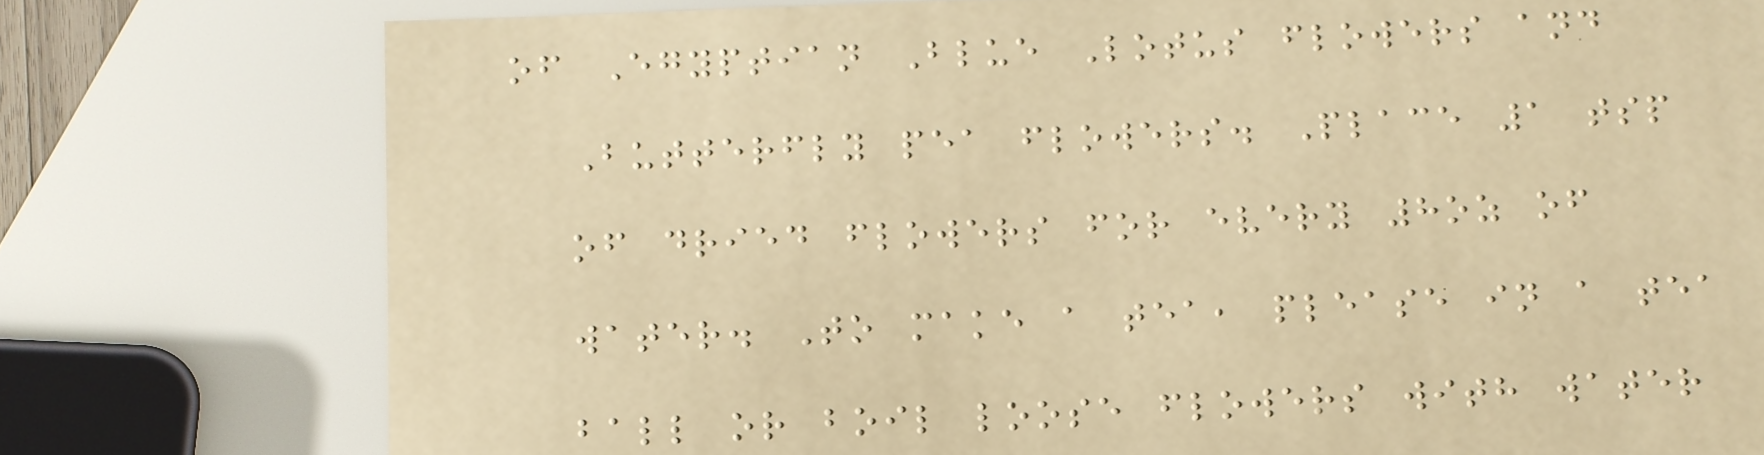of Egyptian Blue Lotus flowers and
Butterfly pea flowers. Place 1 tsp
of dried flowers for every 8oz of
water. To make a tea, please in a tea
ball or boil loose flowers with water
